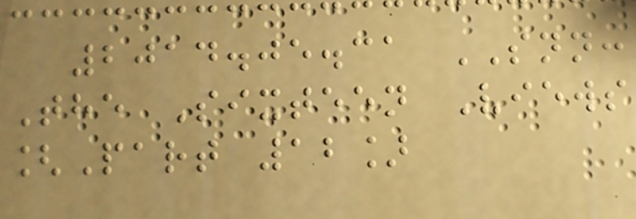2014.05.31 SNN:
The Sixteen Views
[Part 12]
